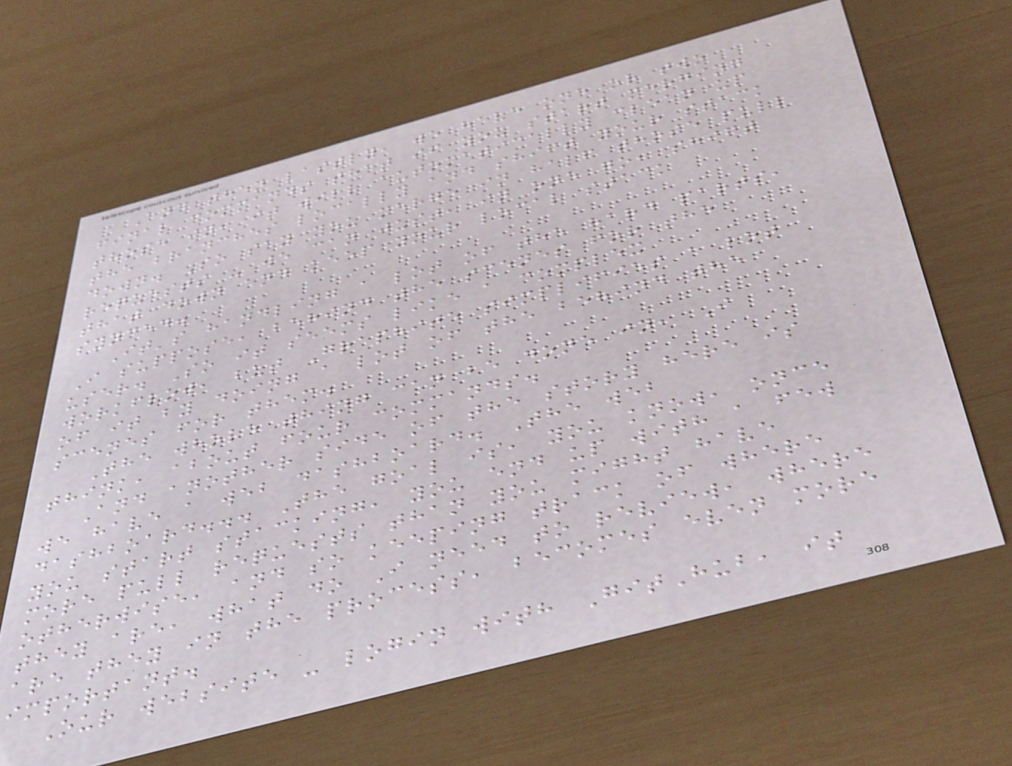And then lastly, we have one or two
final commands that if you start merging
those in, it will automatically clean up
the branches locally and shift your stack
down. So say you merge in half those pull
requests - we can just, in one go, shift
that down and keep your local stack
synced.
It's handling a lot of the hard parts,
I suppose, behind the scenes for the
user. So it seems like a complex
workflow, but Graphite simplifies a lot
of it by doing a lot of the behind the
scenes for them.
The whole thing can be done in, I
think, about four commands.
And another side of the story here is
we have a web dashboard. The web
dashboard... The goal is, you know, once
you start stacking, you end up with a few
more pull requests than you might have
otherwise, and so keeping track of where
they are, what do I need to review, where
are they in the process, becomes even more
important.
Our website - login with GitHub, it
